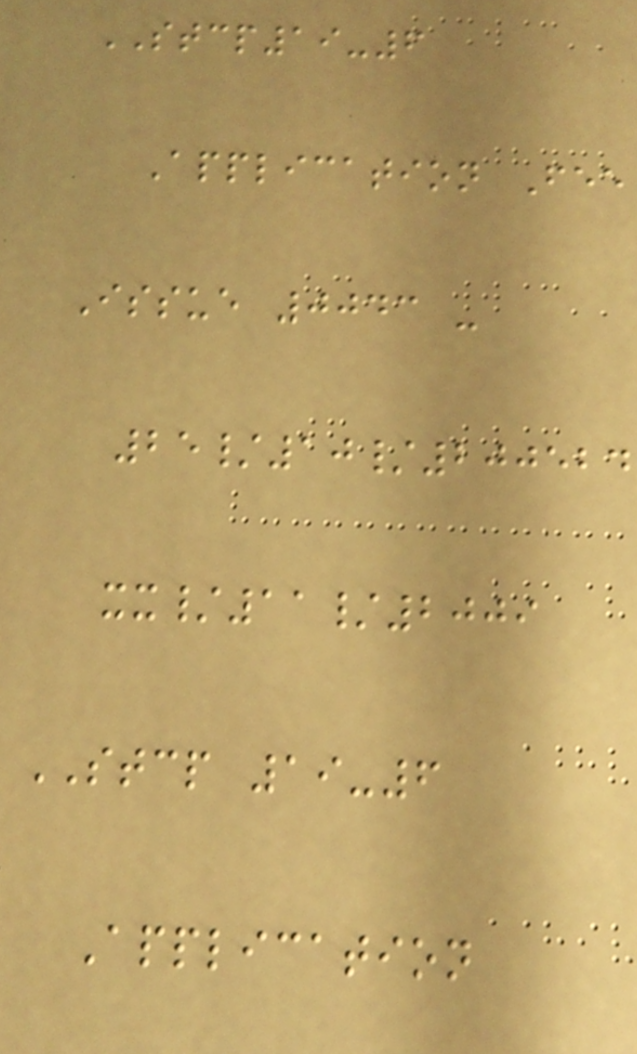STCP19-6
Application Fee
Issue 0043 -
25/10/200524
xx/11/2009
STCP 19-6
Application
